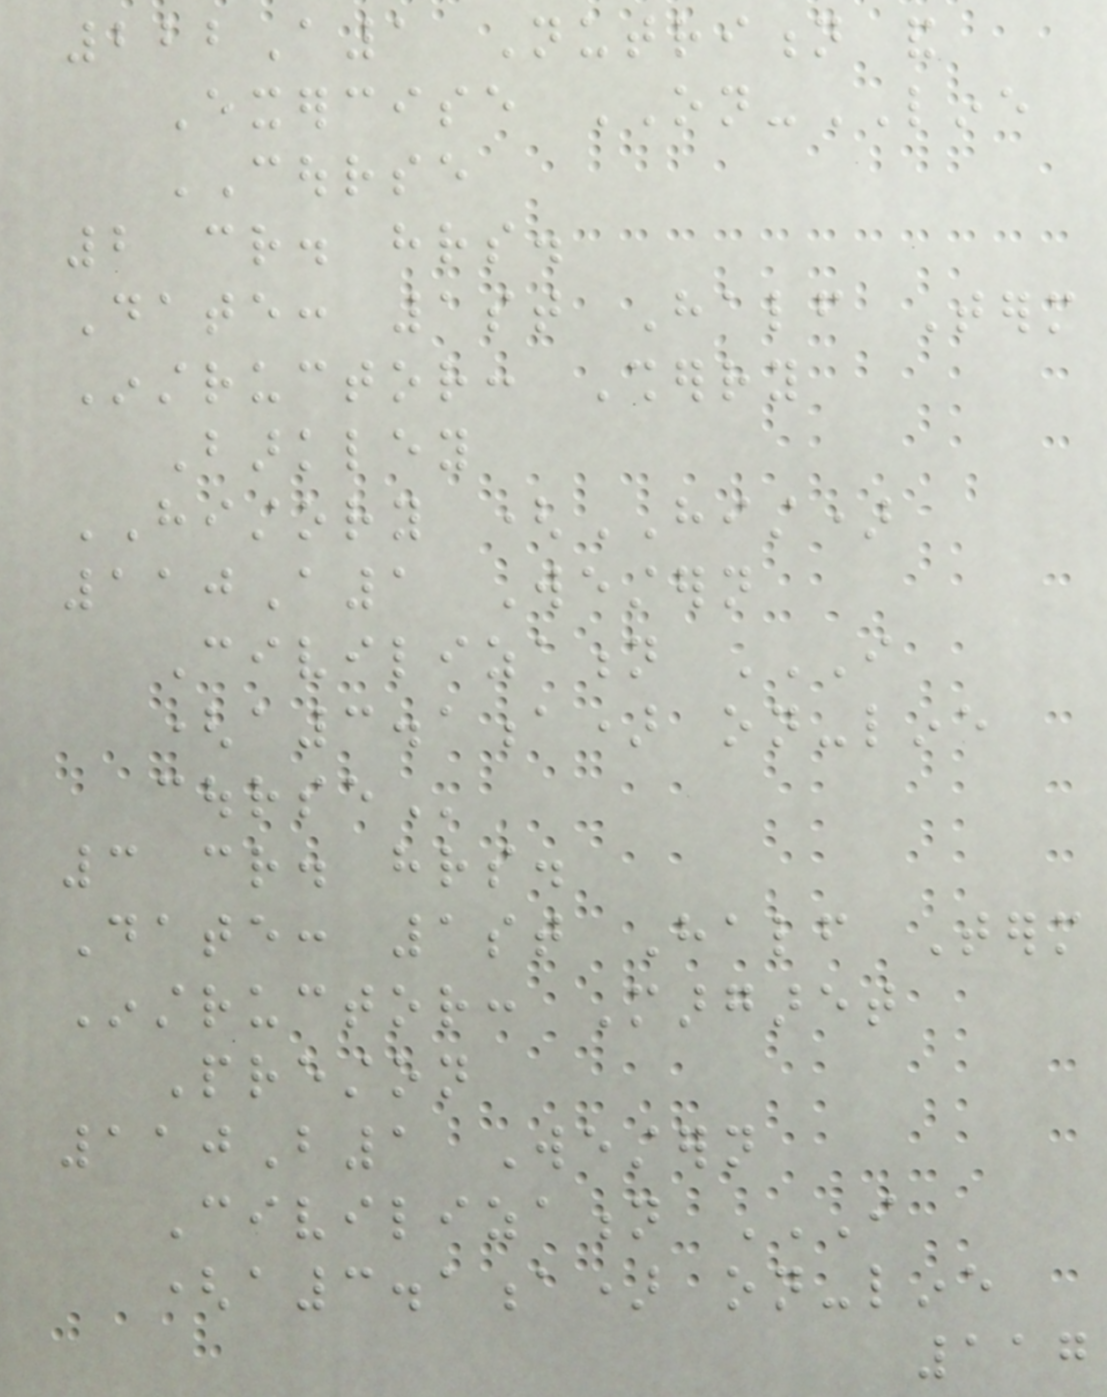222A1 Nutrition and
Exercise ON-LINE
COURSE
2 cr. hrs.
Date: 1st Half Term
Instructor: Sherry
Barkley
HISTORY (HIST)
110A1 Western
Civilization I
(A3.1A) ON-LINE
COURSE
3 cr. hrs.
Date: 1st Half Term
Instructor: Margaret
Preston
110B1 Western
Civilization I
(A3.1A) ON-LINE
117
